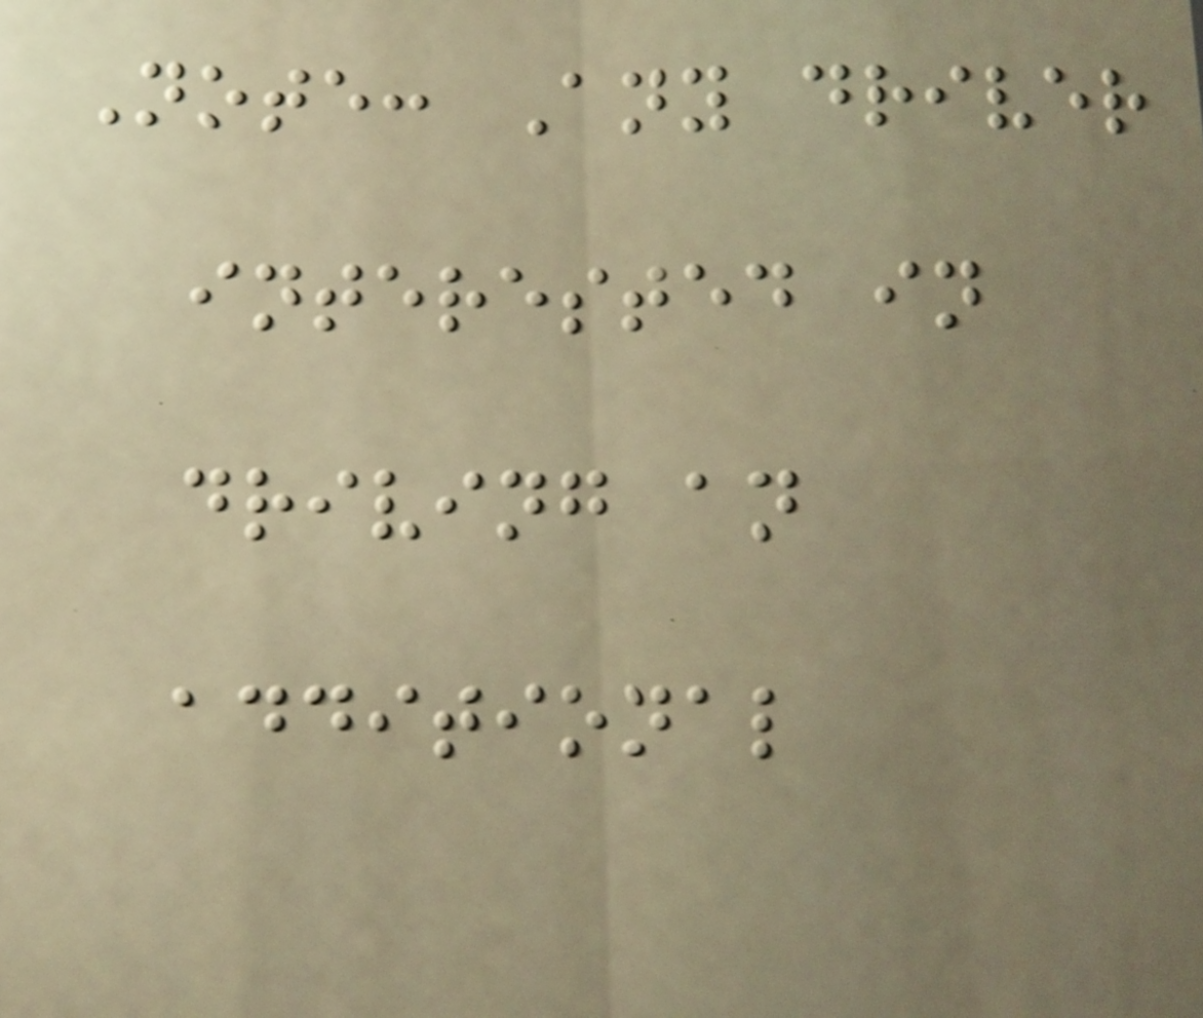Note: Any driver
interested in
driving an
additional
